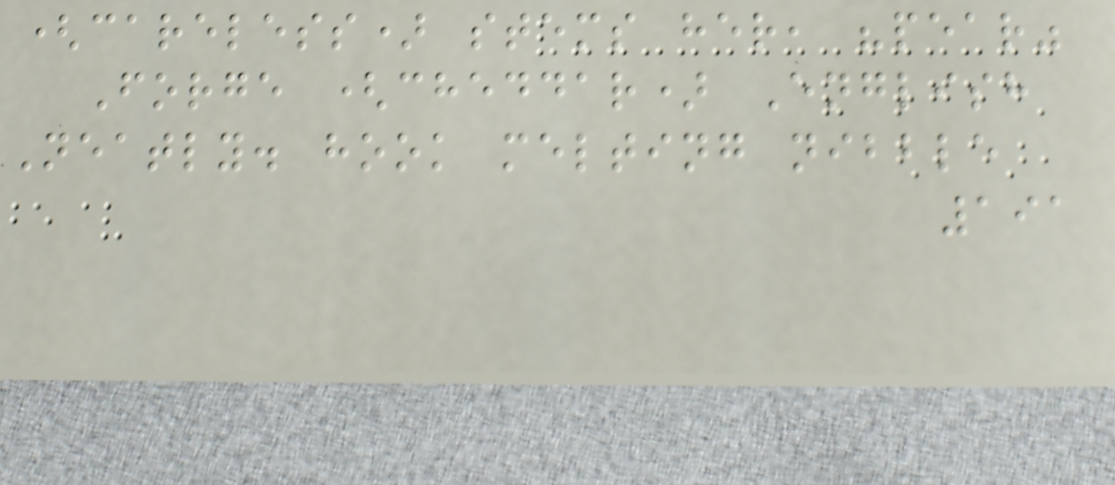(careless) stems her, "pear"
Forge (cheddar) English
Neatly. hook melting nibble
191
